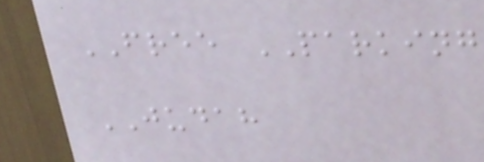FREE PARKING
JUDAH
